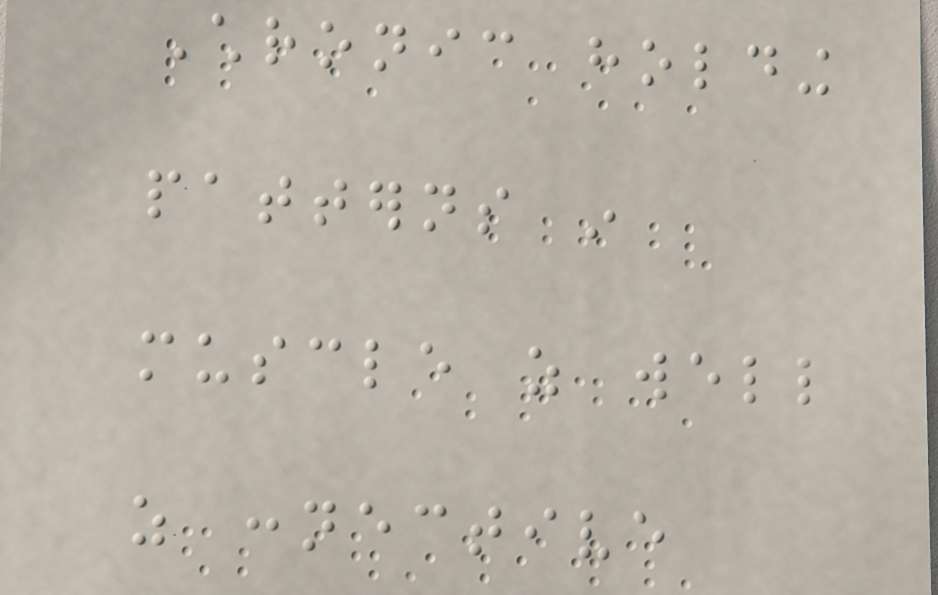Chronic holding
patterns in
muscle as well
as connective
